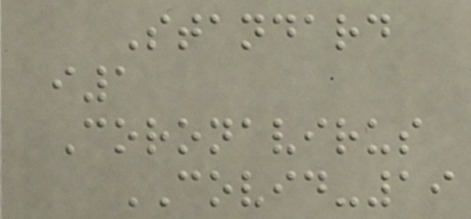Standard
i1
Coronavirus
COVID-19
